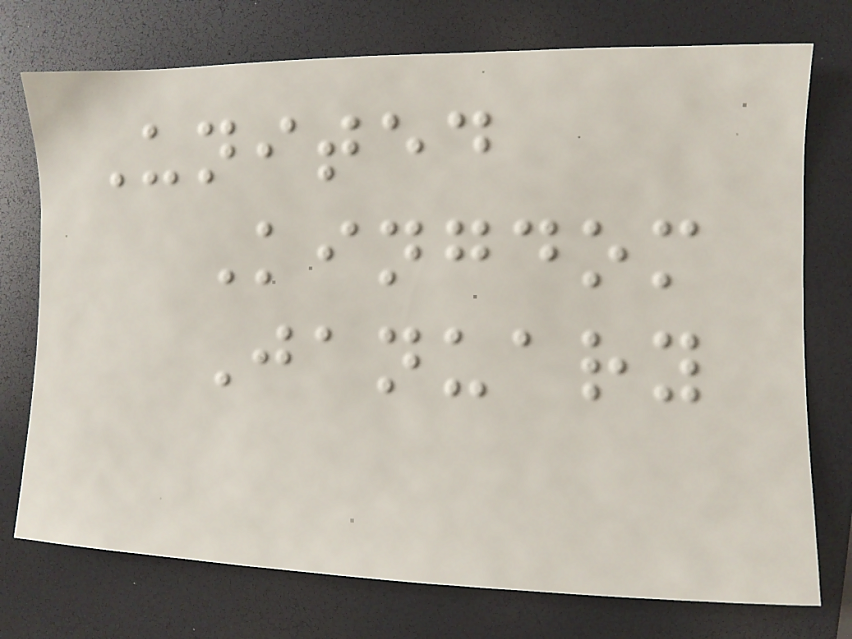United
Kingdom
January
